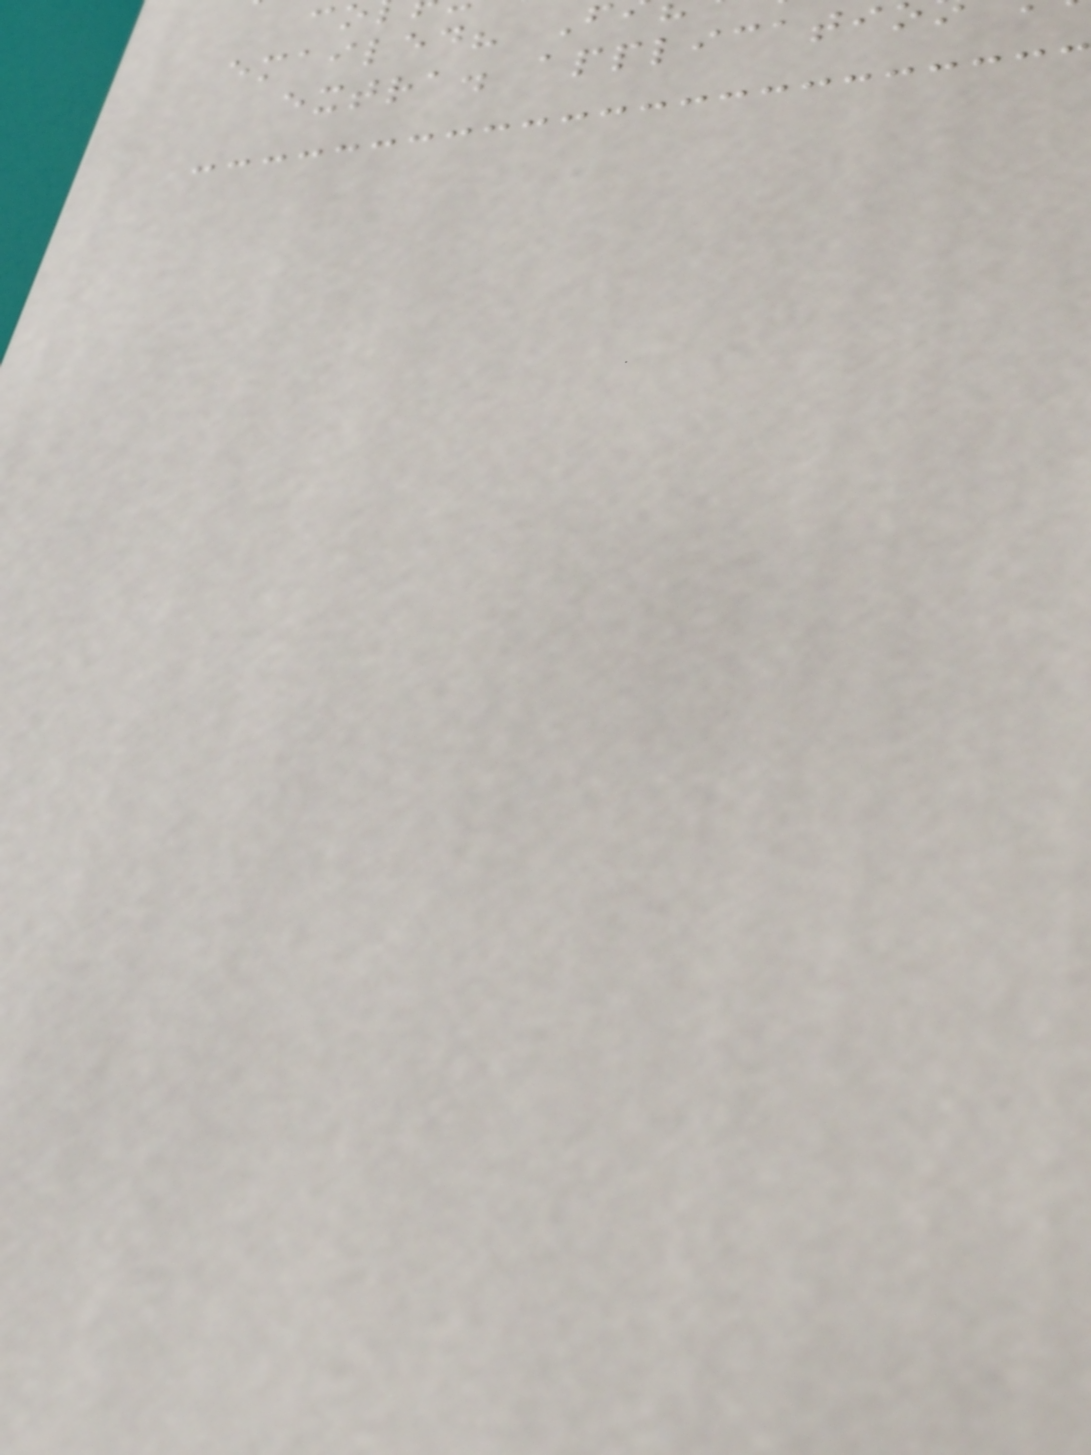emailed? F
extra. applicati
